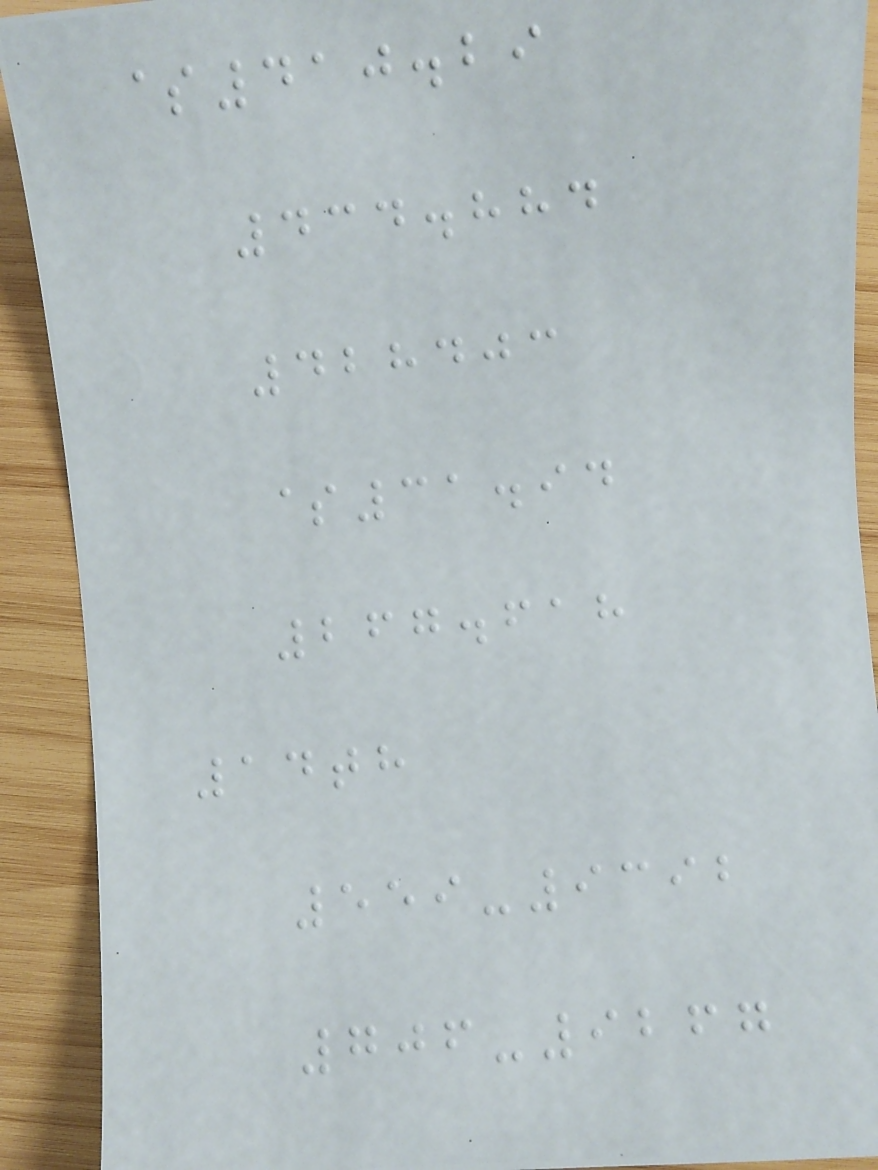$410.29
434.884
428403
$31.94
267.618
14th
559-9392
706-9267
